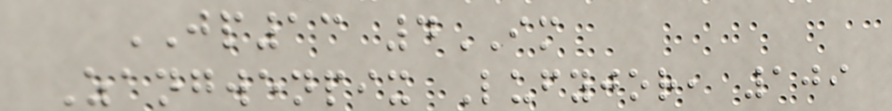JP13 4IM
Zangwenpix Lufyjor, 109
